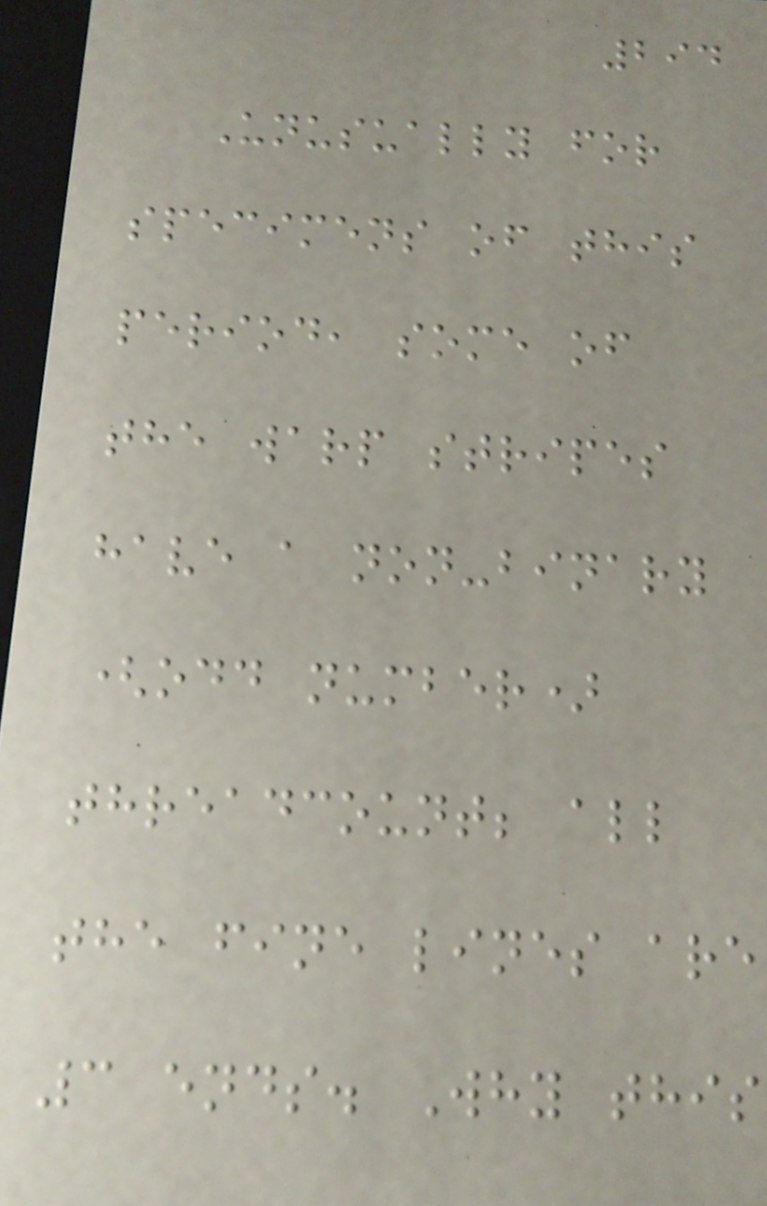294
Unusually for
specimens of this
period, some of
the warp stripes
have a non-binary
(odd number)
threadcount; all
the fine lines are
3 ends. Why this
